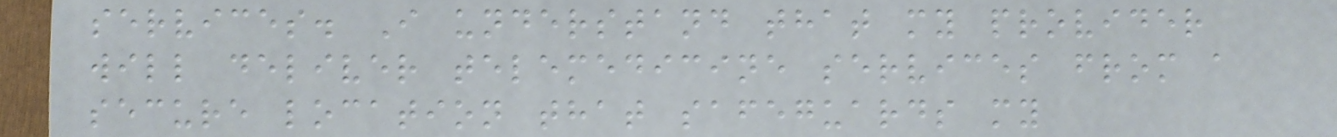services. I understand that my provider
will deliver telemedicine services from a
secure location that safeguards my
